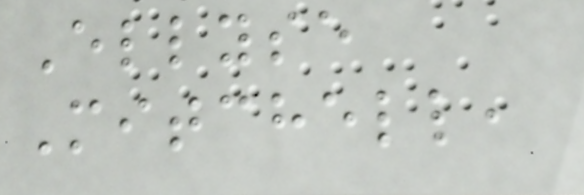Ellyse
Mitchell,
